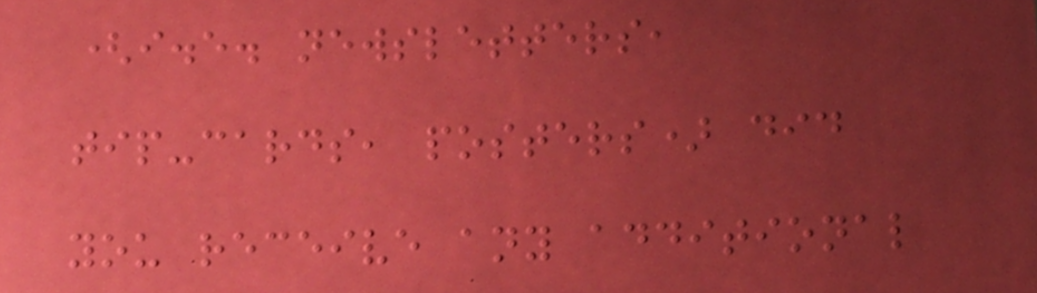(i.e. newsletters,
tip-cards, posters) did
you receive any additional
